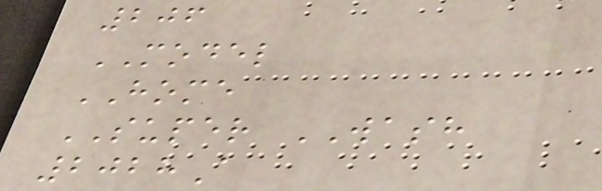206
MODEL
HOME
SUPER WASH
2028A
